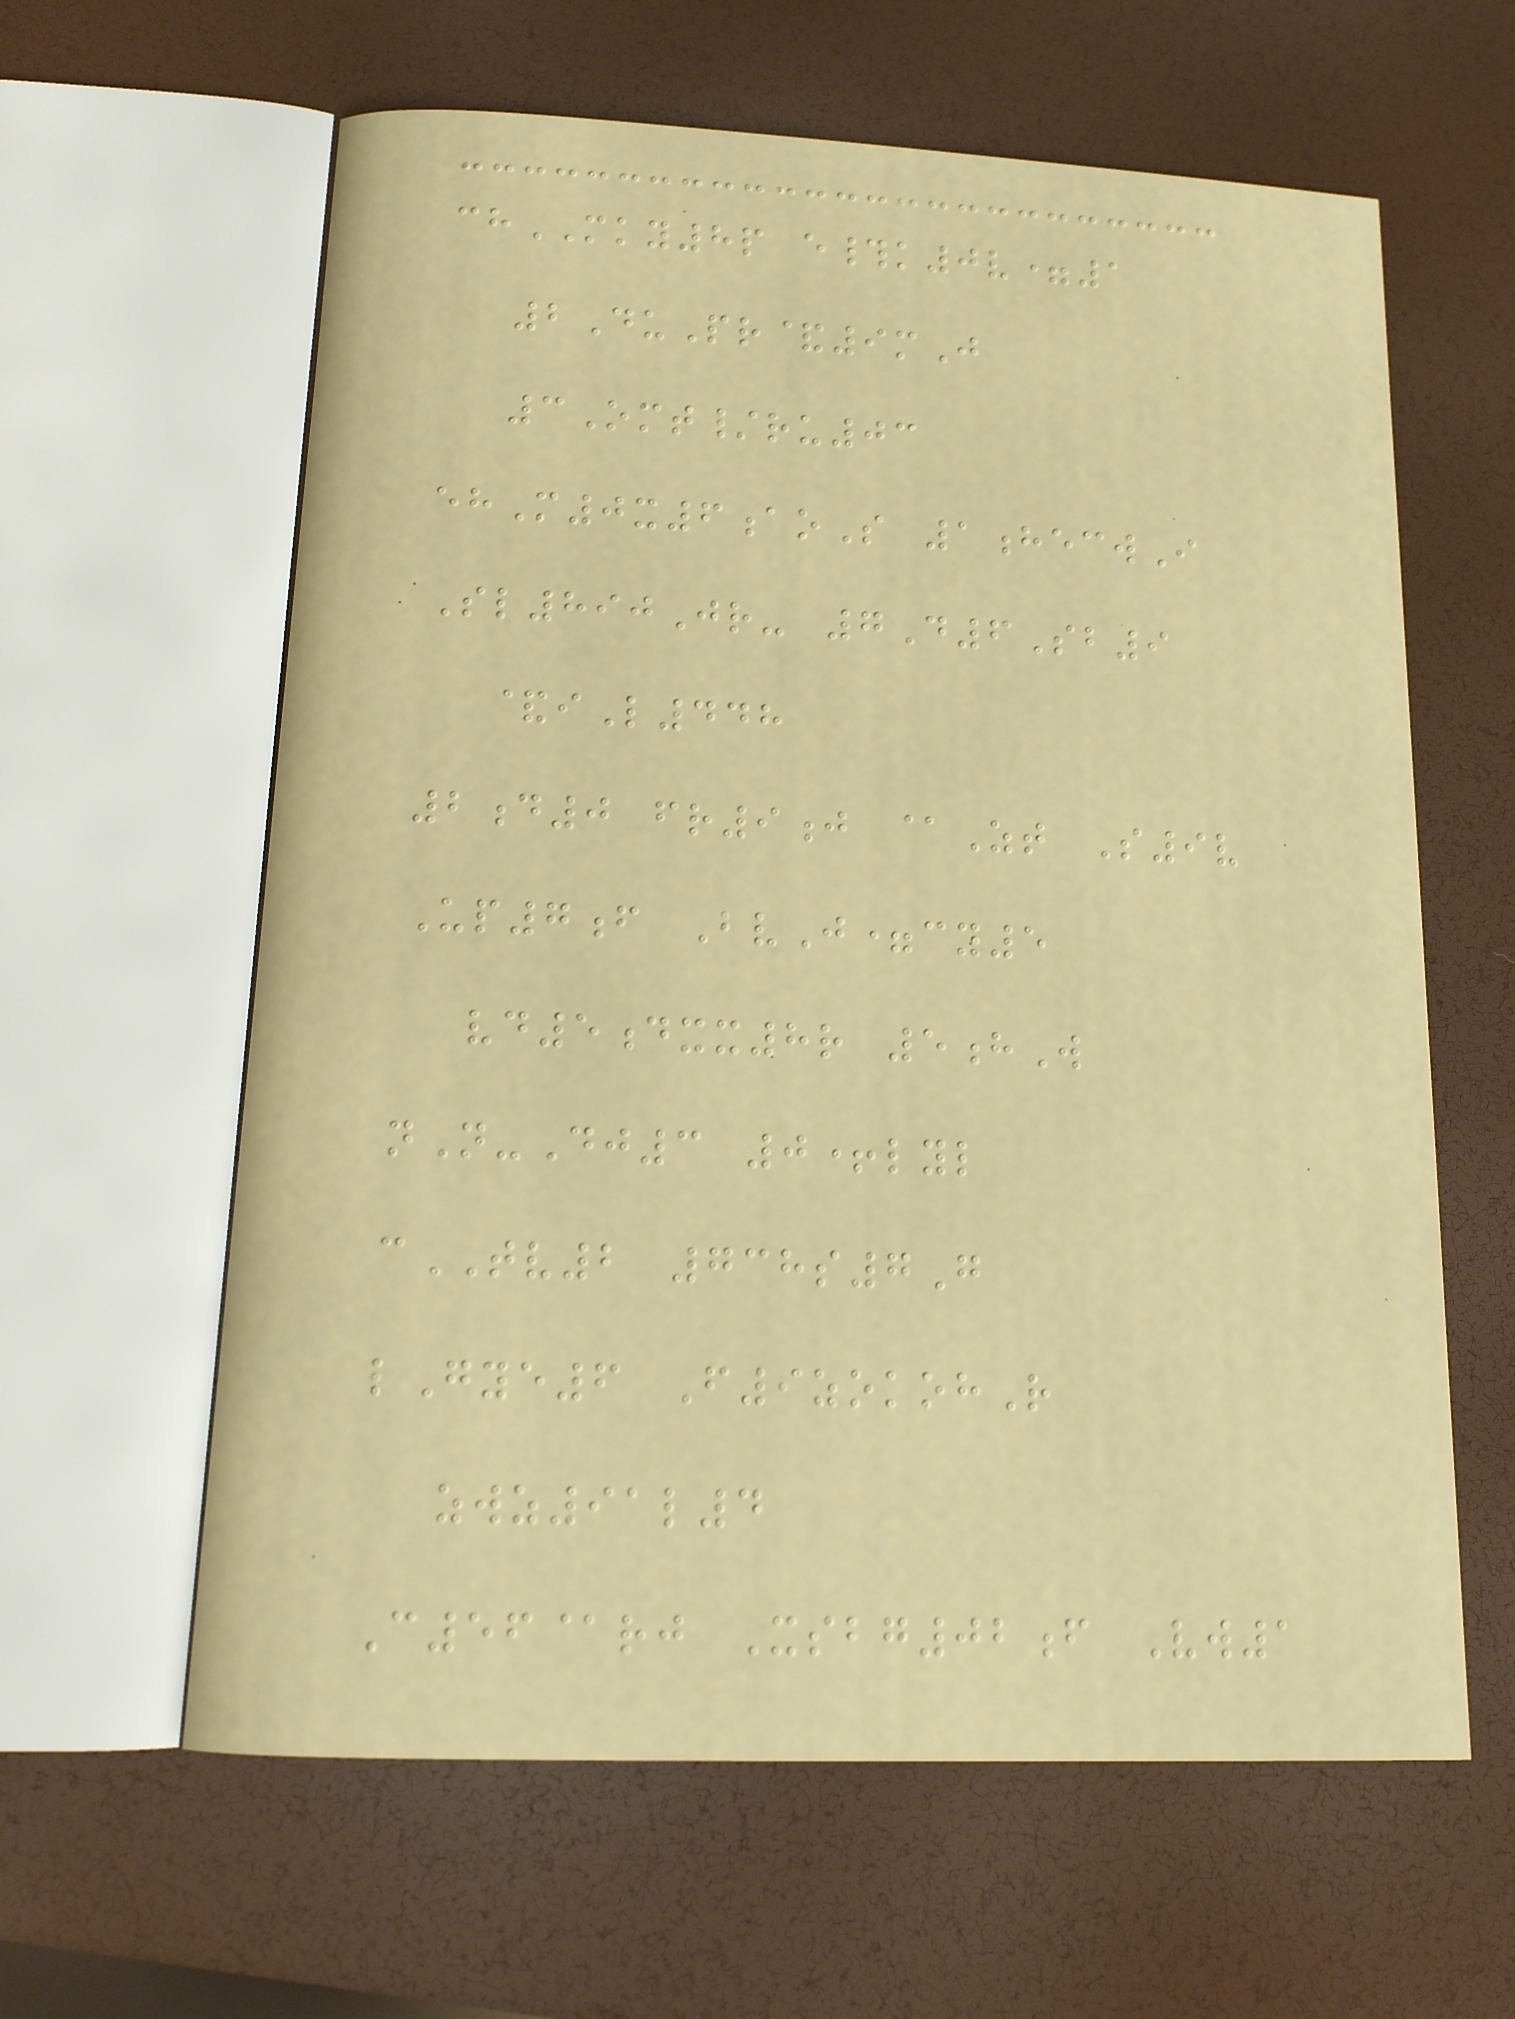chMKY8p e#k0v=1
2DuPr&9mJ
3Omt/ru03
ehM0x6aoS 1hecwI
Sl890Jr- 7D6Sb9
&iL448
2d0 fr9j @Zt S9v
Up7f BvJ=cy5
vd5dxx8r 5hW
nN-Dj3 0+lyl
cTV2 738s7G
lGye6 F9zokohR
zwz91l4
C56@rj Xsbg02f Vw1
